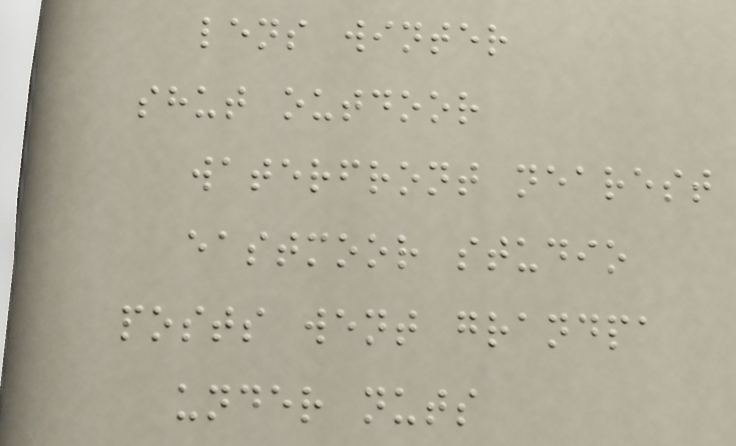lens winter
shut outdoor
waterfront nearest
eastmoor studio
posts went grandpa
under nuts
